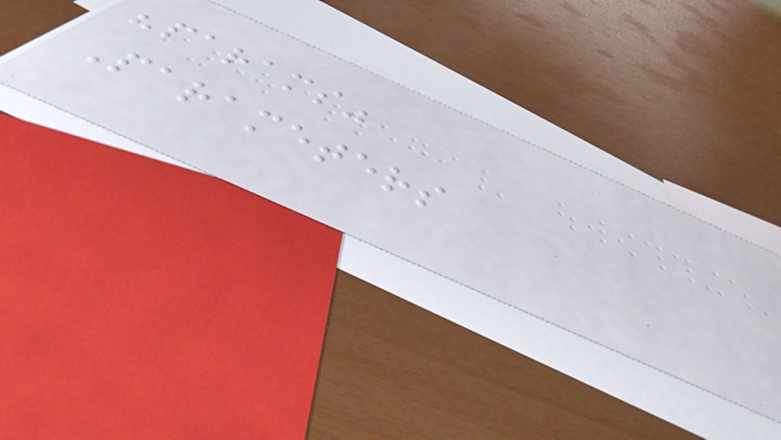"params"
Parameters
